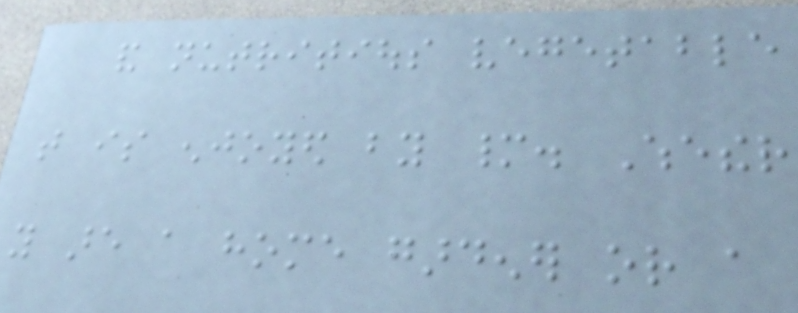and nutritious vegetable
that is enjoyed by many. Whether
you are a home gardener or a
